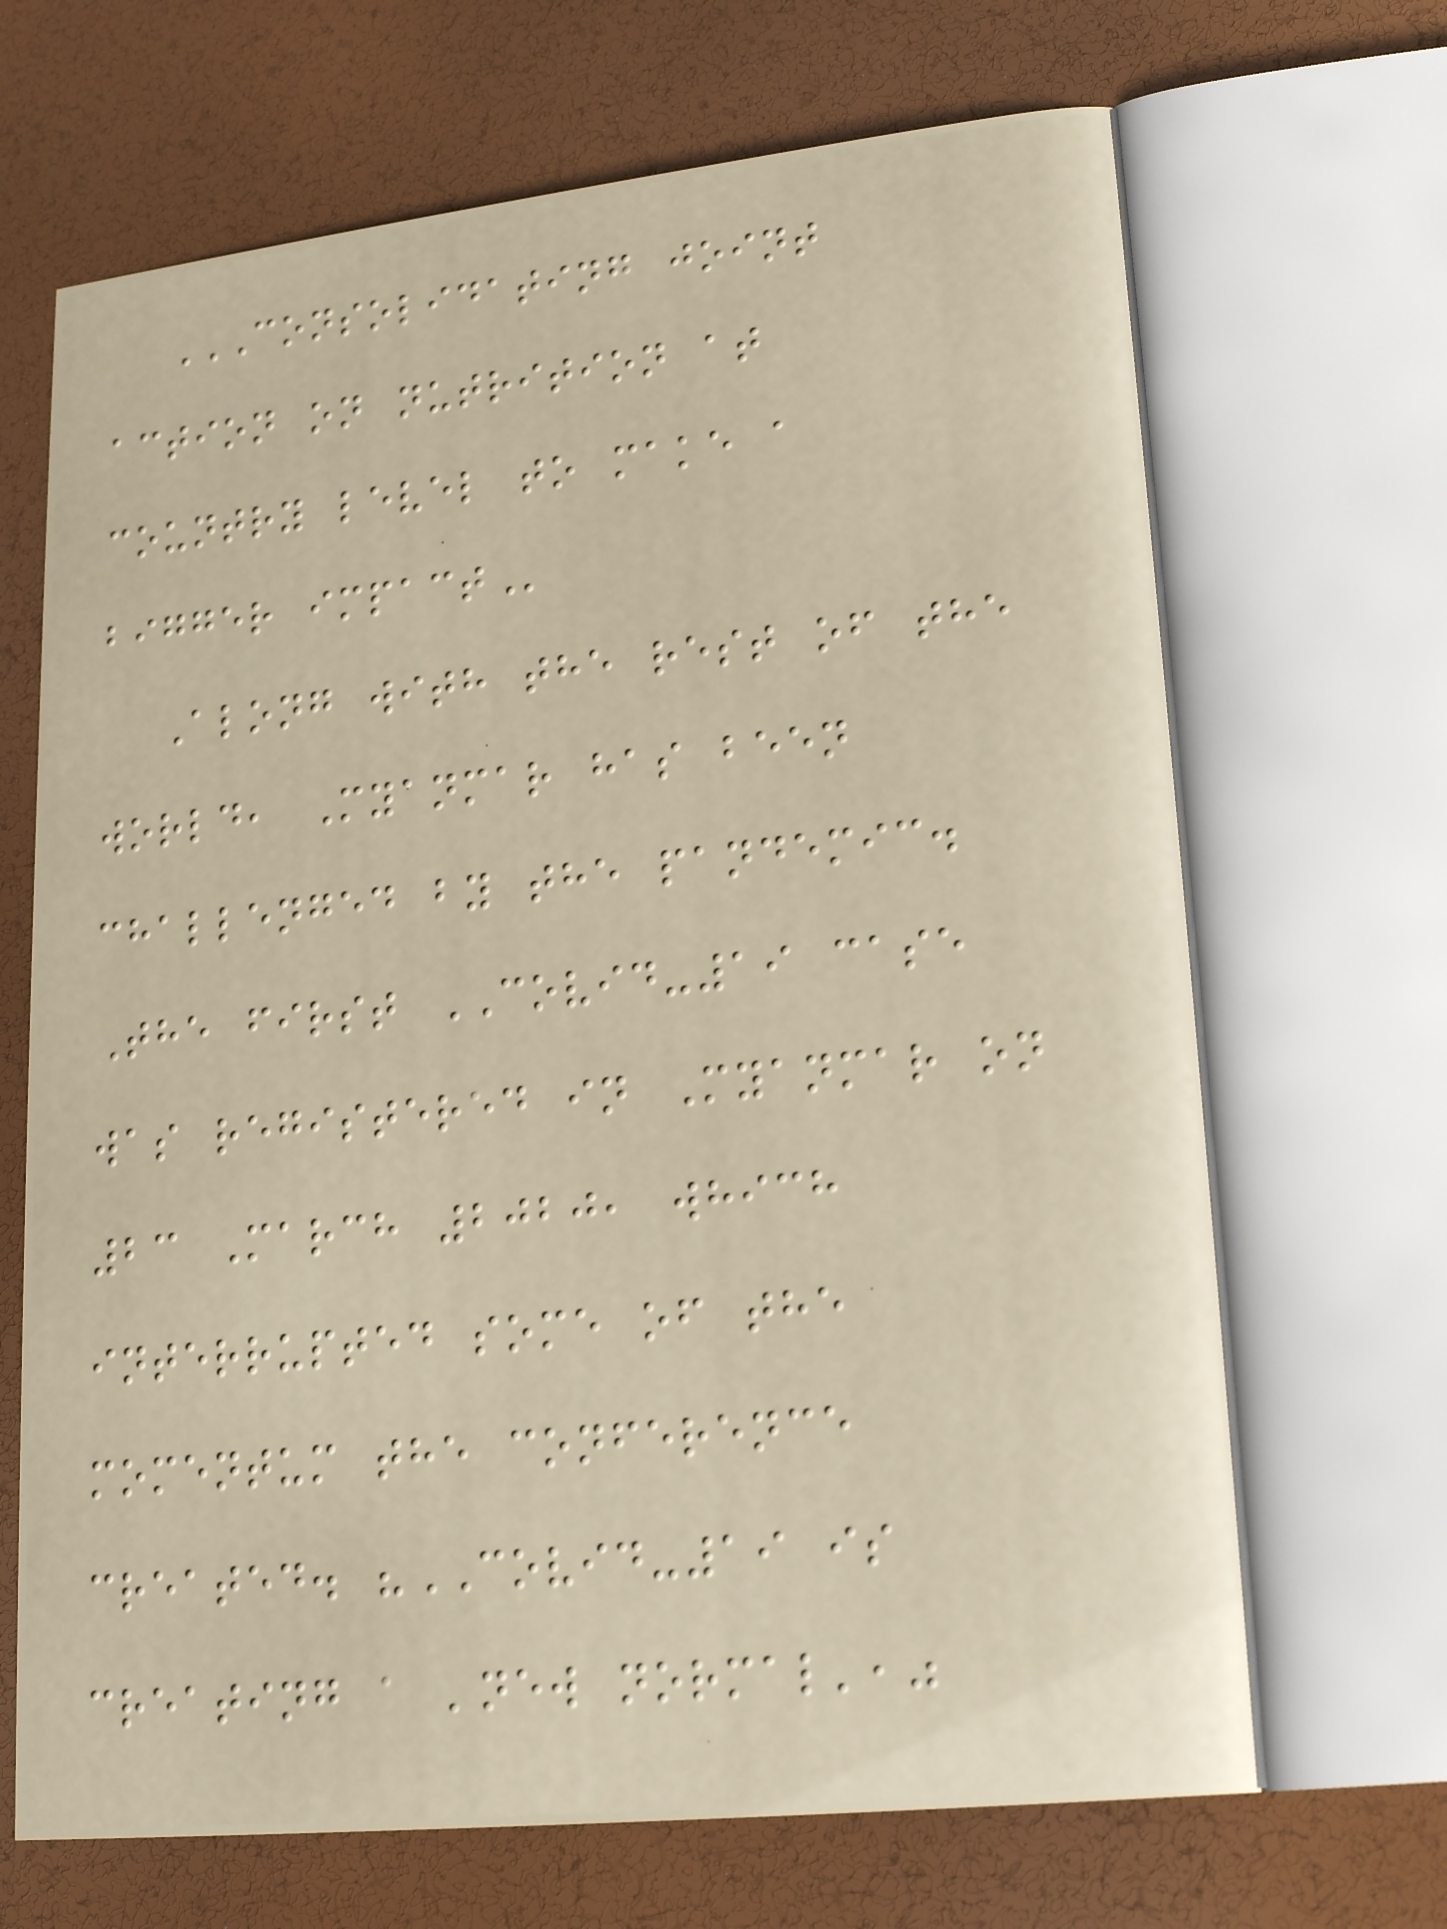CONSOLIDATING JOINT
ACTION ON NUTRITION AT
COUNTRY LEVEL TO MAKE A
BIGGER IMPACT
Along with the rest of the
world, Myanmar has been
challenged by the pandemic.
The first COVID-19 case
was registered in Myanmar on
23 March 2020, which
interrupted some of the
momentum the conference
created. "COVID-19 is
creating a 'new normal',"
